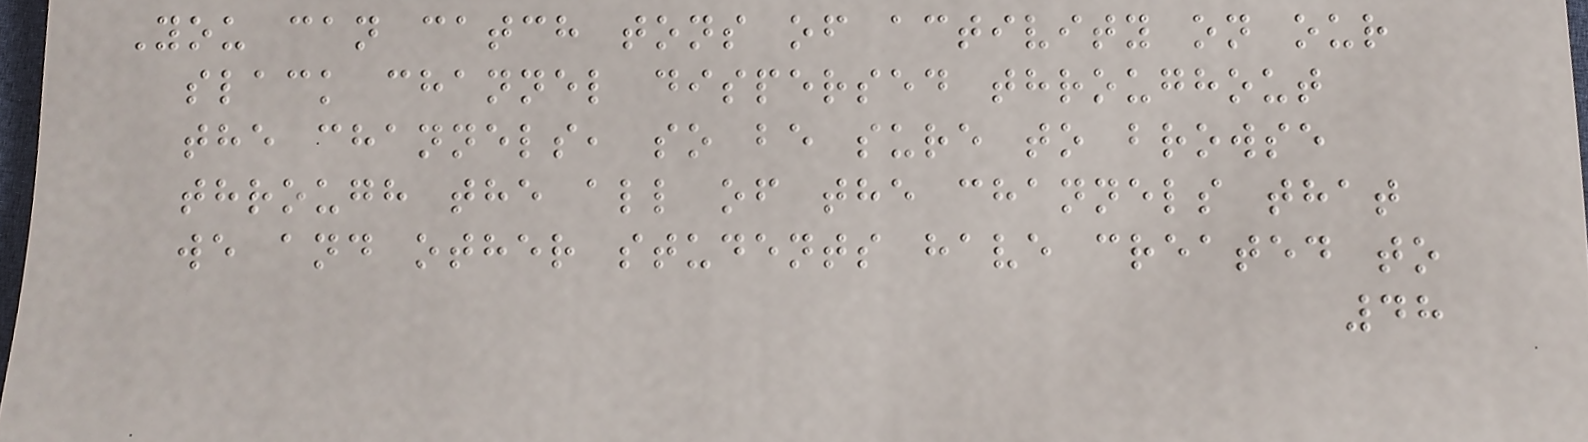You can catch tons of activity on our
slack channel dispersed throughout
the channels, so be sure to browse
through the all of the channels that
we and other students have created to
48
